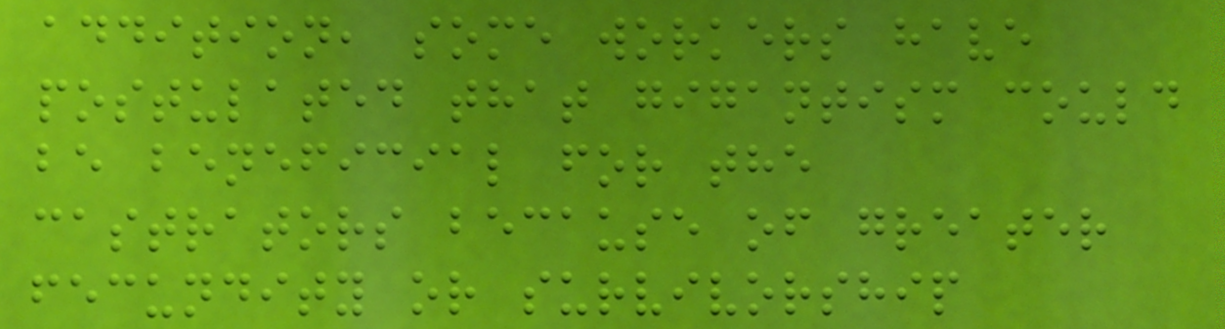addition, some workers have
postulated that gigantism could
be beneficial for the
castrators because of greater
fecundity or survivorship
